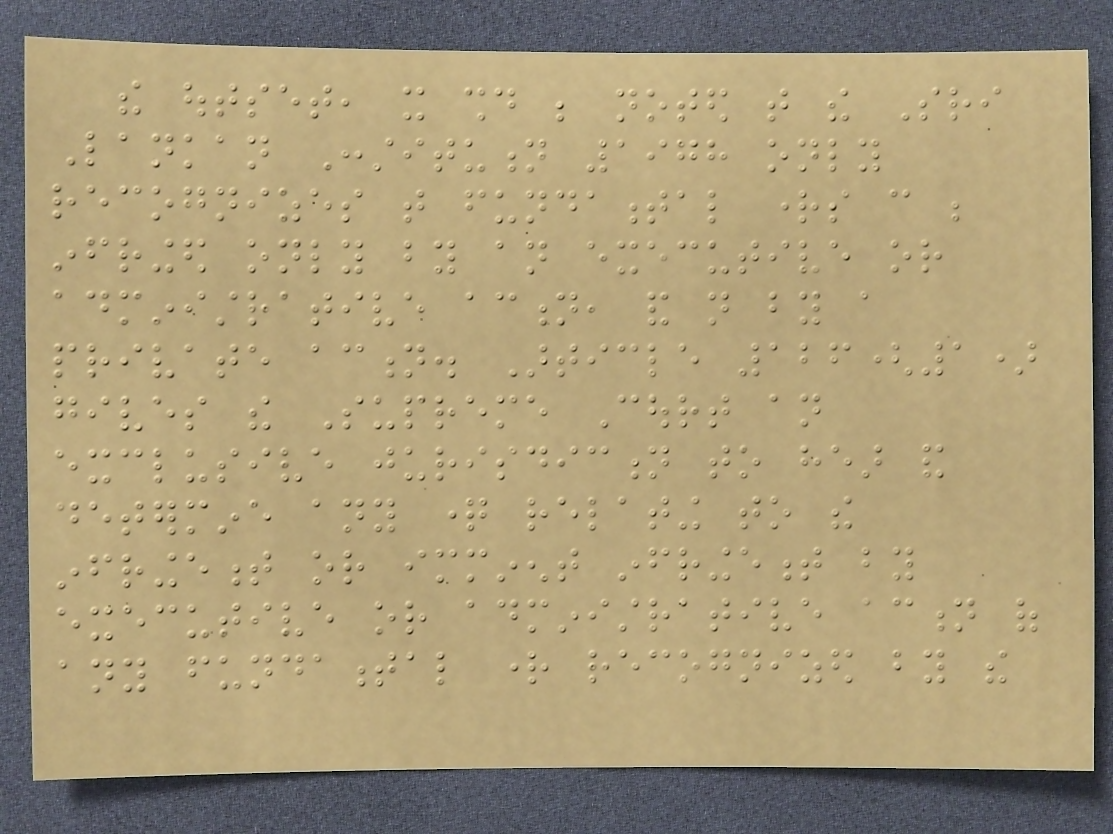the outset, it should be noted that the Sri
Lankan Constitution 1978 only
recognizes that fundamental rights can be
infringed only by an executive or
administrative action, and not by a
private action. Article 126(1)
gives the Supreme Court an
exclusive jurisdiction to hear and
determine any question relating to the
infringement or imminent infringement by
executive or administrative action of
any fundamental right recognized by the
